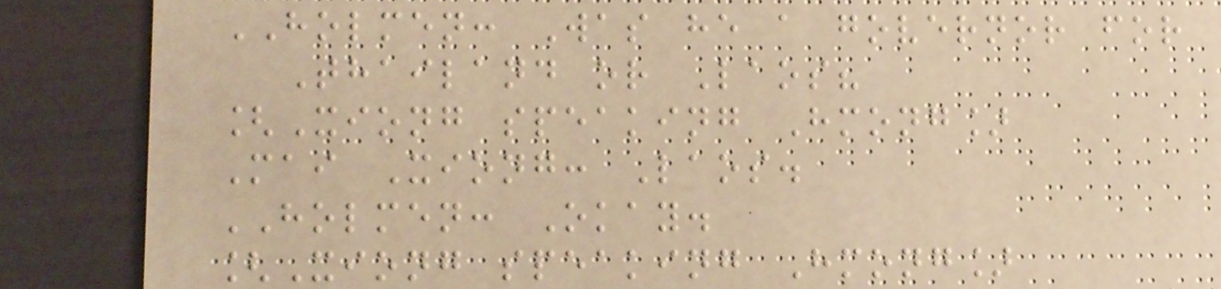HOLMEN: Was he a governor for
Thailand or Laos?
[Xiong speaking Hmong]
Mai Xiong: Laos.
HOLMEN: Okay.
[Xiong speaking Hmong]
